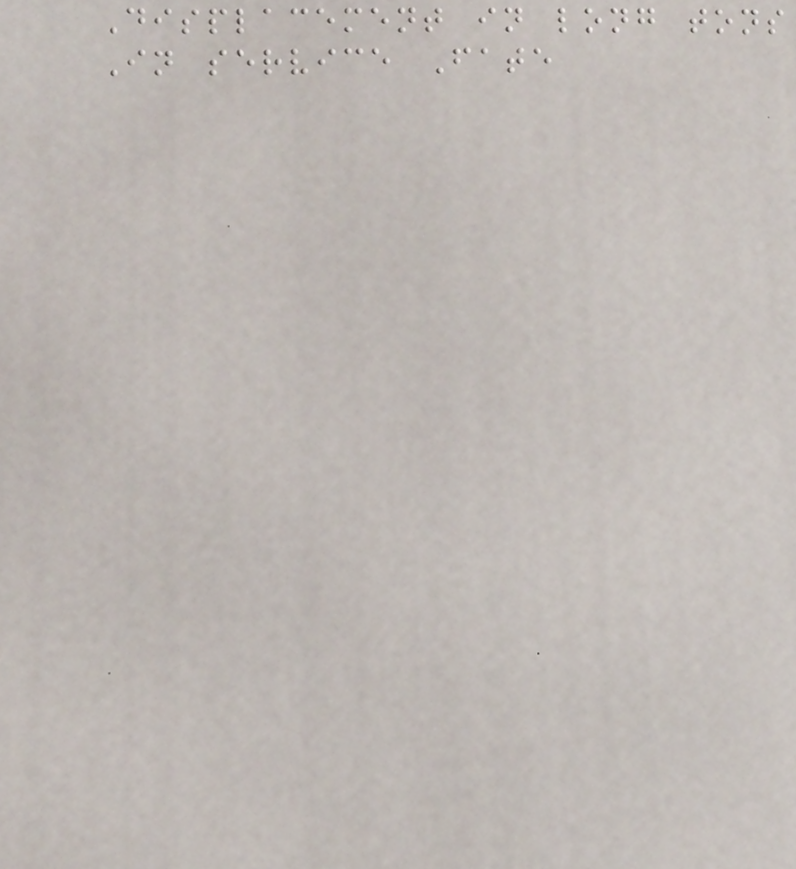Displacement in long tons
In service Fate
